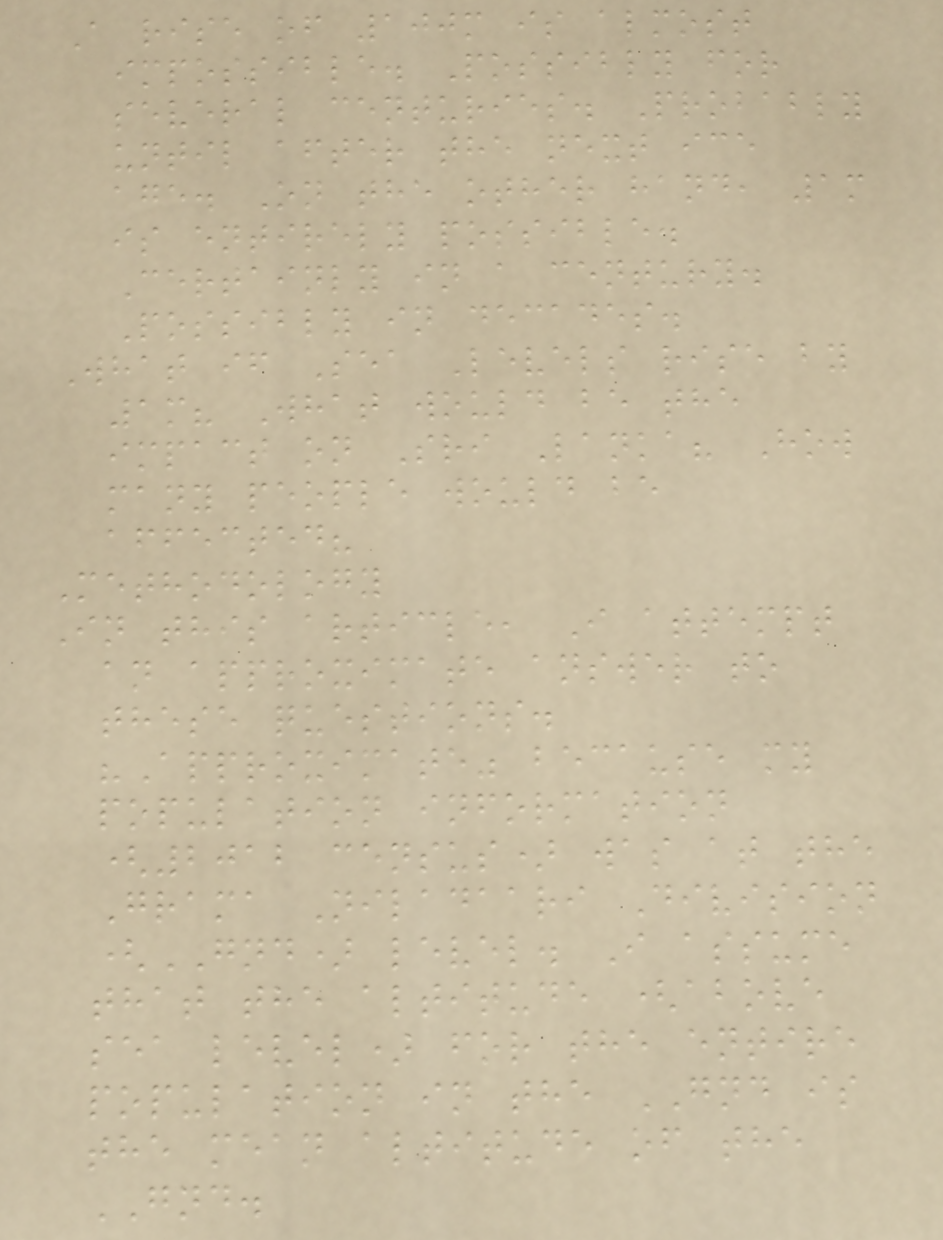A rise of 100m is almost
impossible. Possibly for
several centuries. Probably
until after the next ice
age. On the other hand, 1m
is entirely possible.
Certainly in a century.
Possibly in decades.
What if Sea Levels rise by
1m? What would be the
impact on Sri Lanka? How
many people would be
affected?
Methodology
In this article, I attempt
an approximate answer to
these questions.
"Approximate" because my
population information
(2012 census) was at the
Grama Niladaari Division
(GND) level. I assume
that the altitude (above
sea level) for the entire
population in the GND is
the mean altitude of the
GND.
